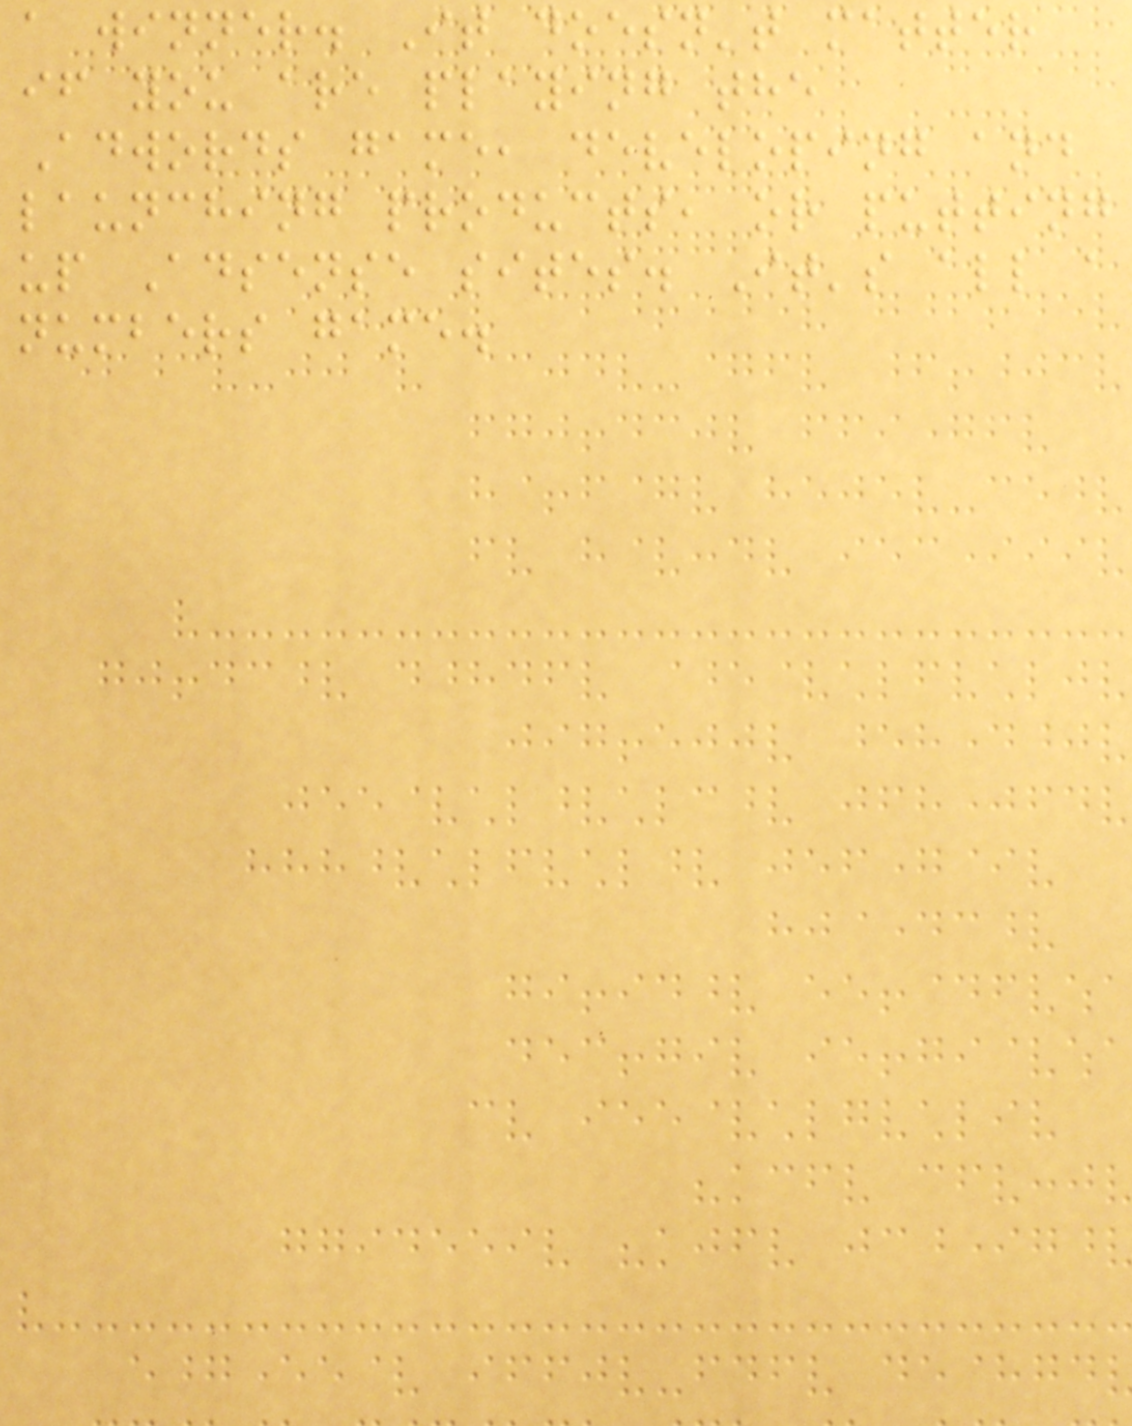a winner. It doesn't matter
if you are playing the
Adwords game, developing and
launching products, or putting
up Adsense sites. It's all a
numbers game.
